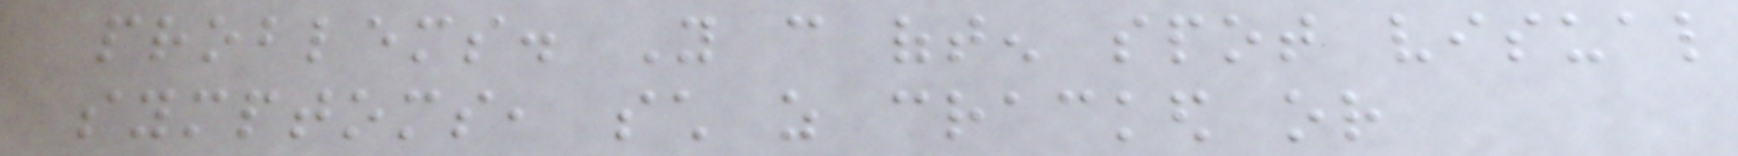problems. You can often spot visual
symptoms, such as cracked or
